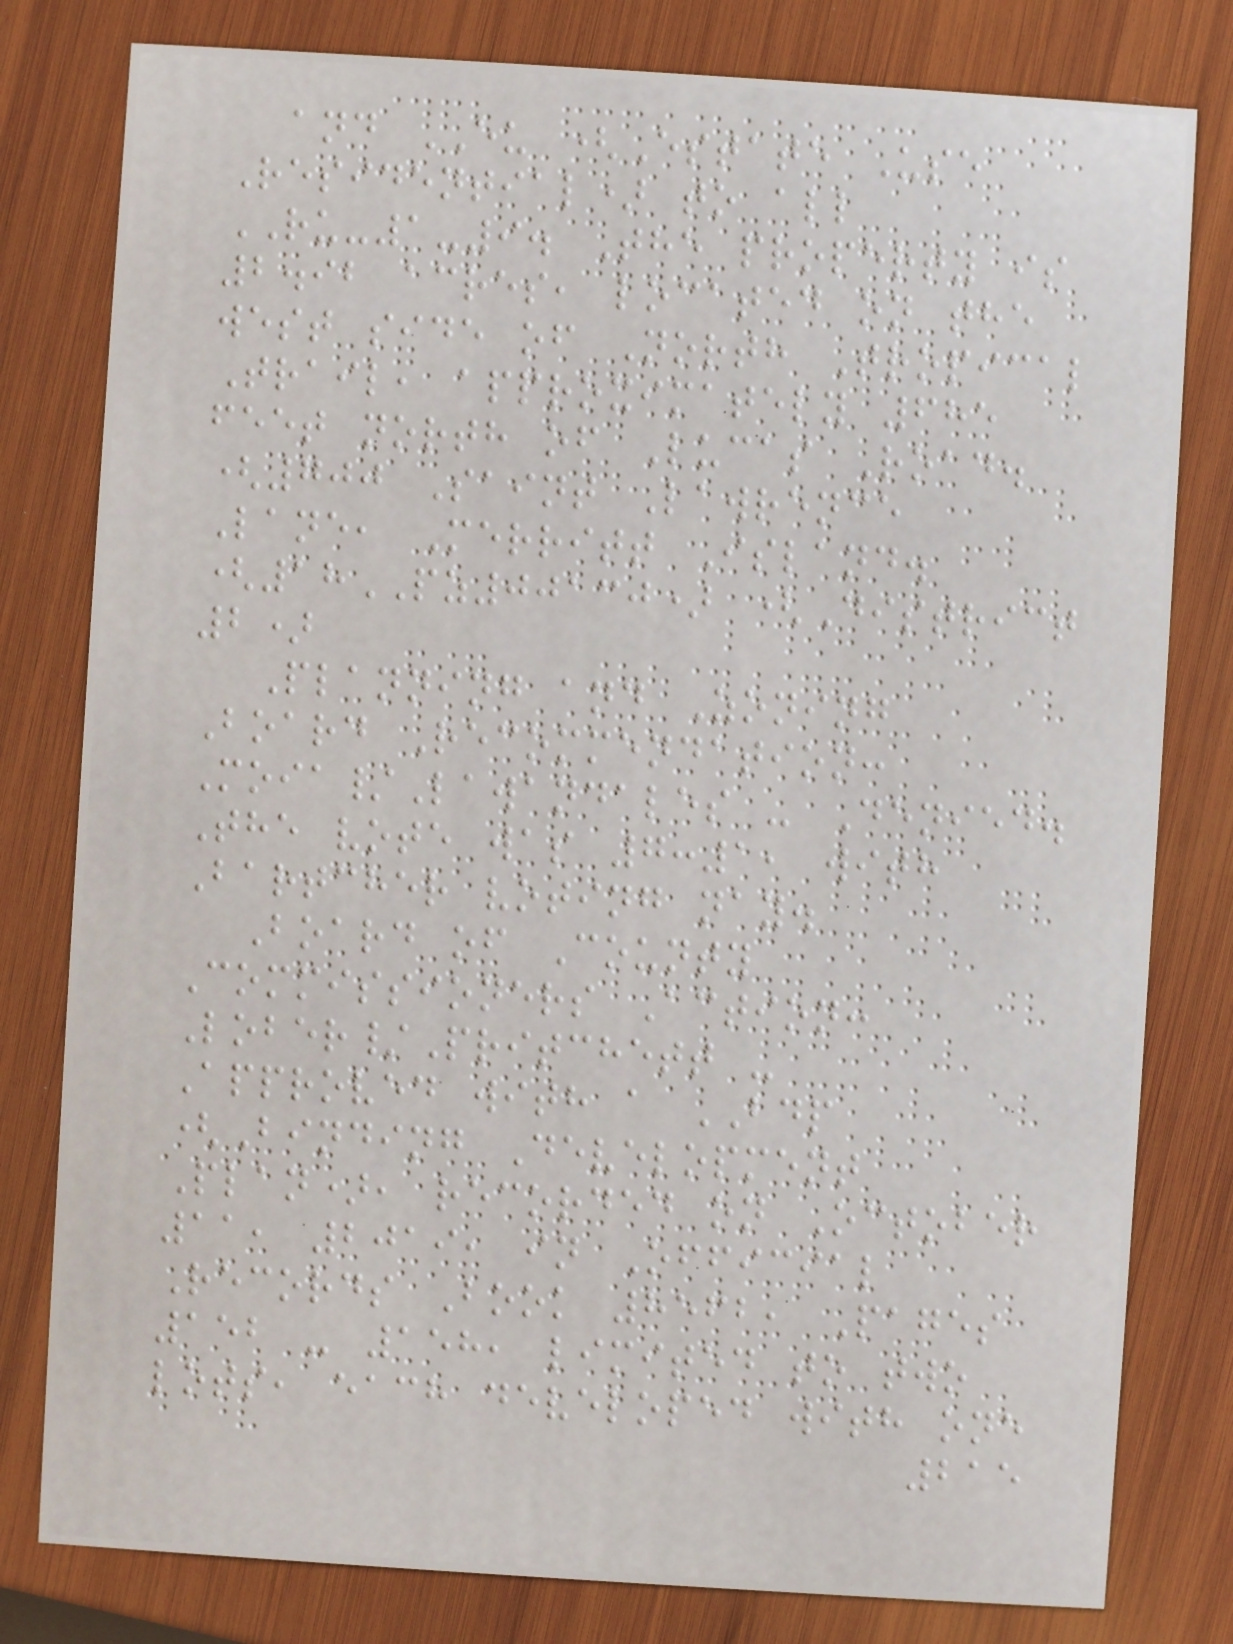and EU (Estate Use
Residential) to all
RU-1-9. The property is
2.92 acres, located on the
west side of North Tropical
Trail, approximately 685
feet north of Lucas Road.
(700 Saint Lawrence
Lane, Merritt Island.
(18PZ00130) (District
2)
Planning and Zoning
Board Recommendation:
Moia/Lawandales - Denied.
The vote was 7:1, with
Bartcher voting nay.
Board of County
Commissioners Action:
Lober/Pritchett -
Approved with a BDP
(Binding Development
Plan), recorded on October
11, 2019, in Official
Records Book 8562, Pages
152 - 158, limited to two
lots, each developed with one
215
